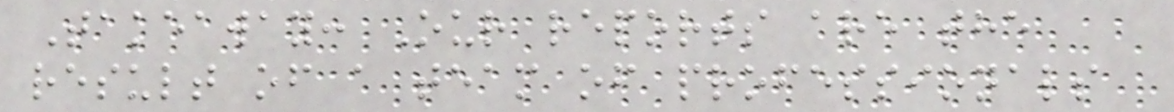Takeaway: Our reports are the
result of a team of professionals
